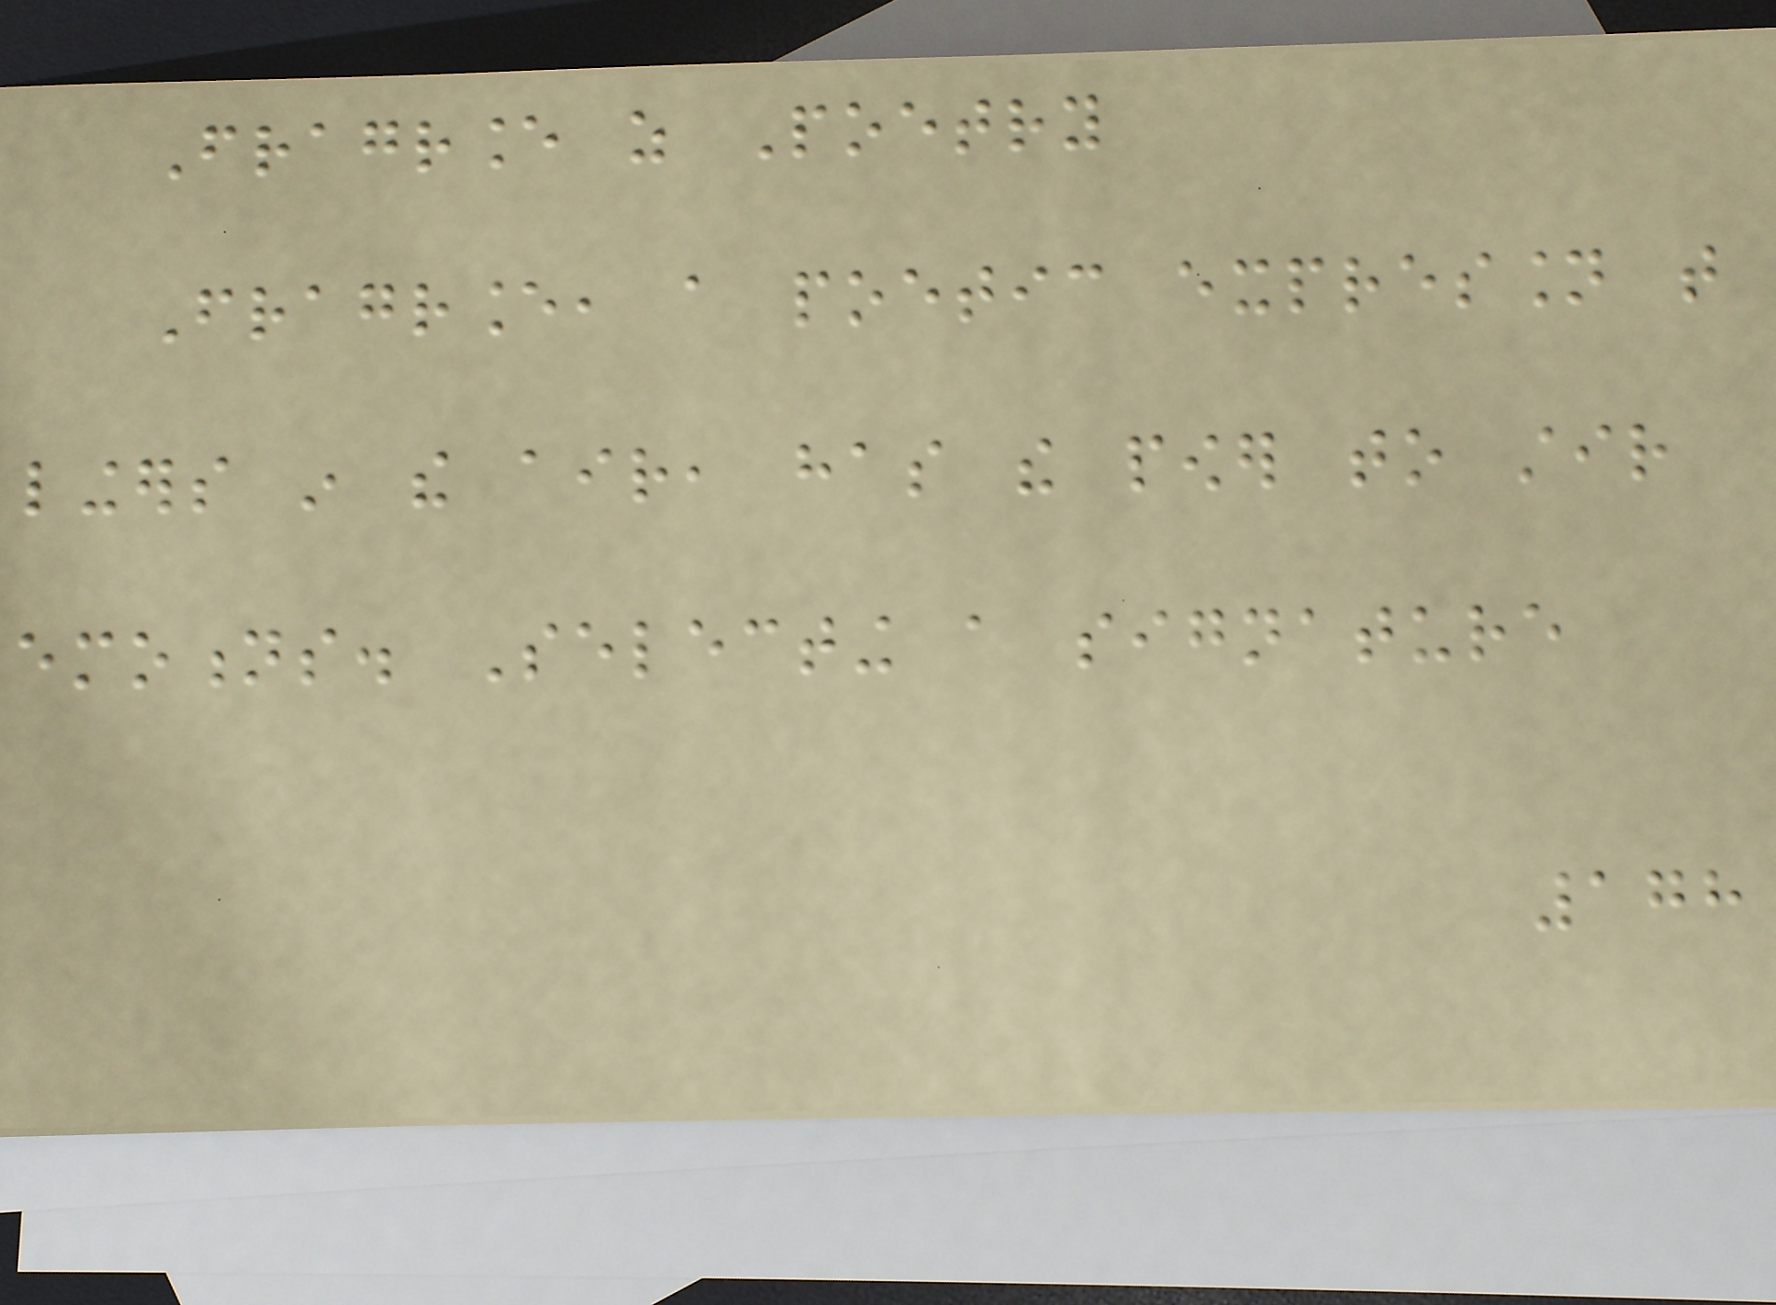Fragrance as Poetry
Fragrance, a poetic expression that
lingers in the air, has the power to stir
emotions. Selecting a signature
178
